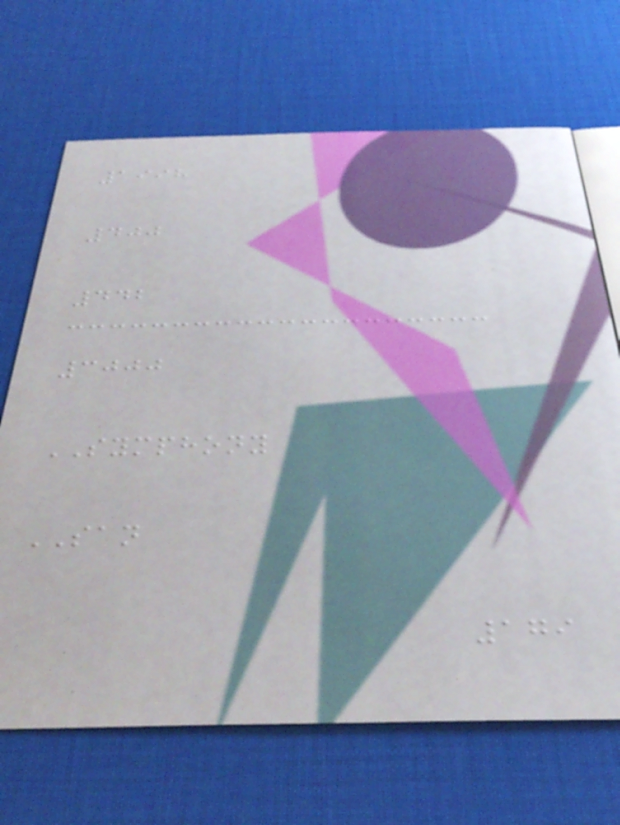1998
400
442
3000
SYMPHONY
SAN
179
